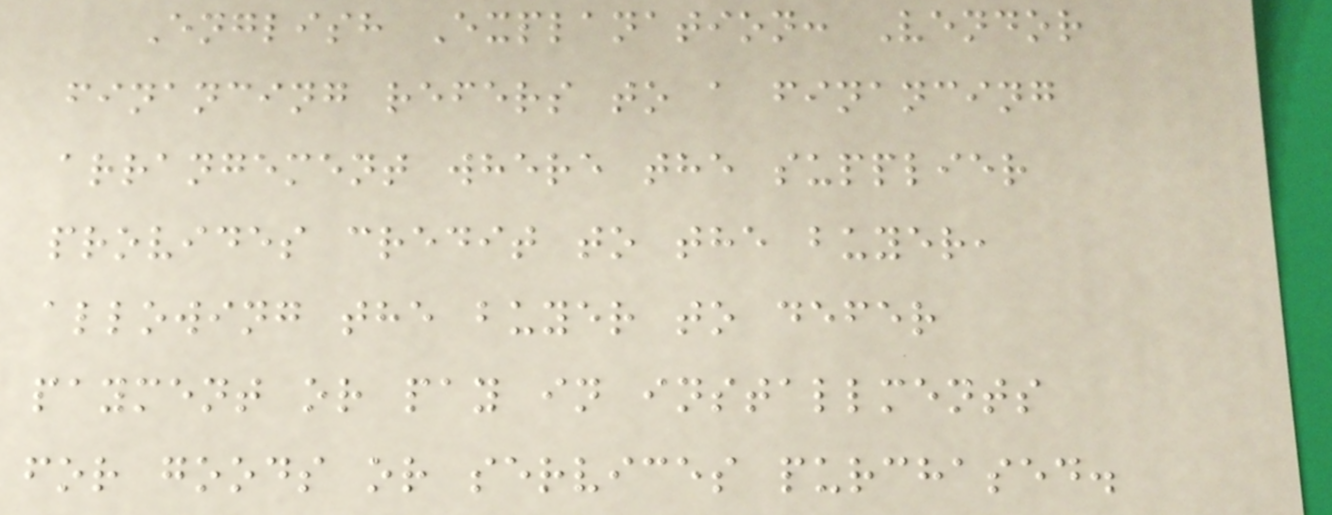English Explanation: Vendor
financing refers to a financing
arrangement where the supplier
provides credit to the buyer,
allowing the buyer to defer
payment or pay in installments
for goods or services purchased.
